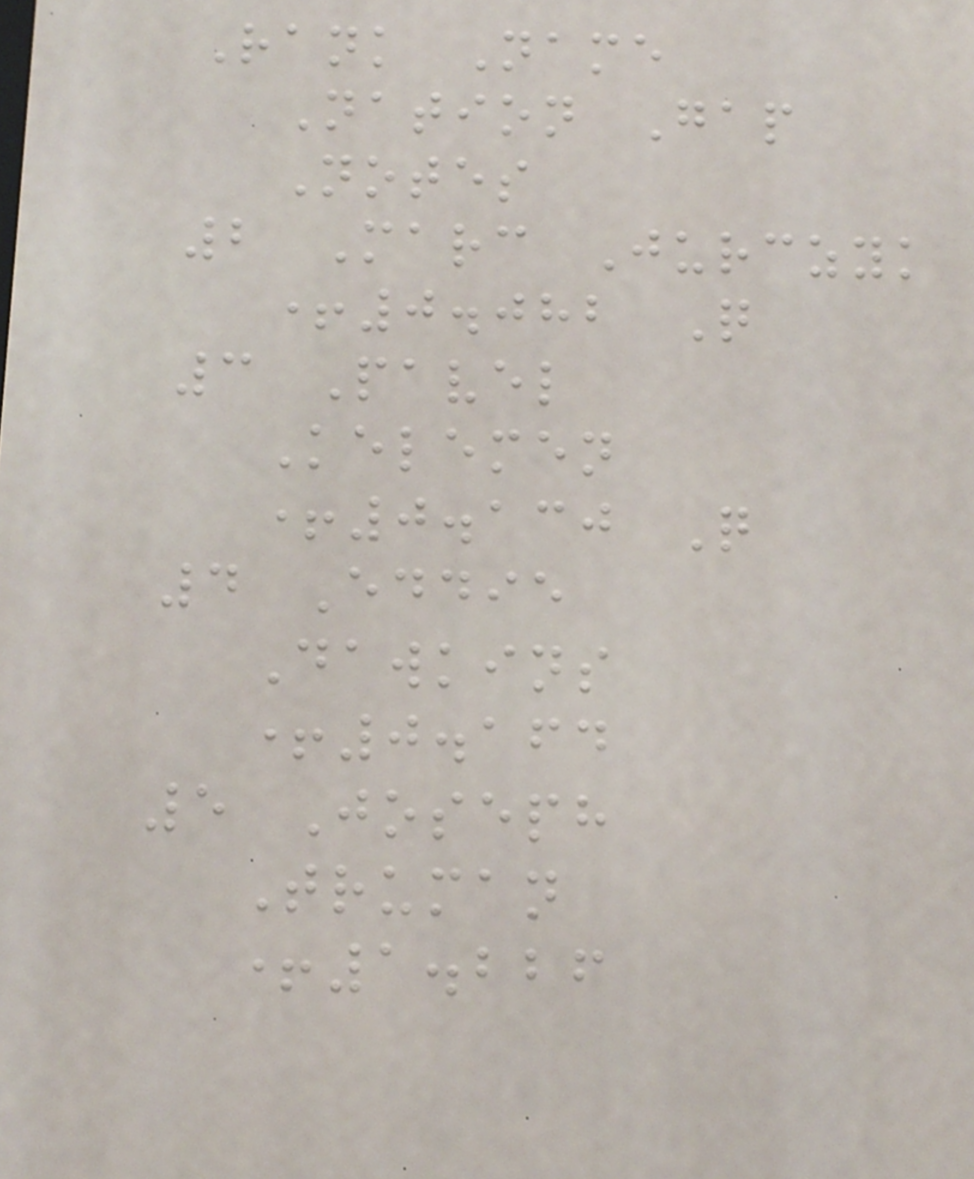Rank Name
Nation Gap
Notes
2 Marc Jurczyk
+0.082 Q
3 Pavel
Kelemen
+0.130 Q
4 Eddie
Dawkins
+0.164
5 Joseph
Truman
+1.226
